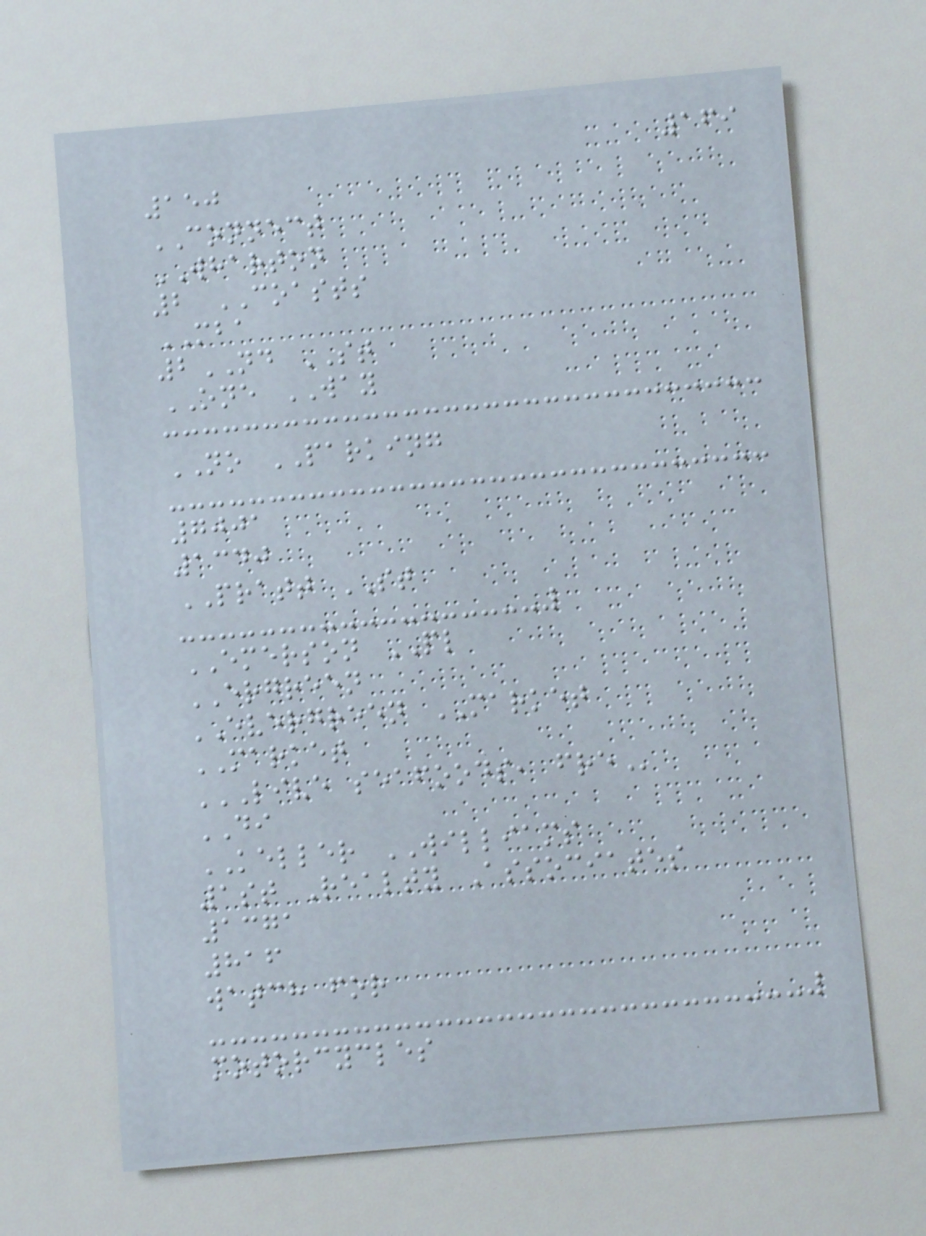169
150
CONNECT
WHARTON
2 COASTS
MBA
2ND ST
ONE WAY
NO PARKING
7001
1340
PRATT ST
EMERSON PL
ERGREEN
EVERGREEN MARKET
MARKET
LIVE SEAFOODS, FRE
DI
KELLER WILLIAMS
1st Realty Associates
1371
816
watch for
motorcycles
